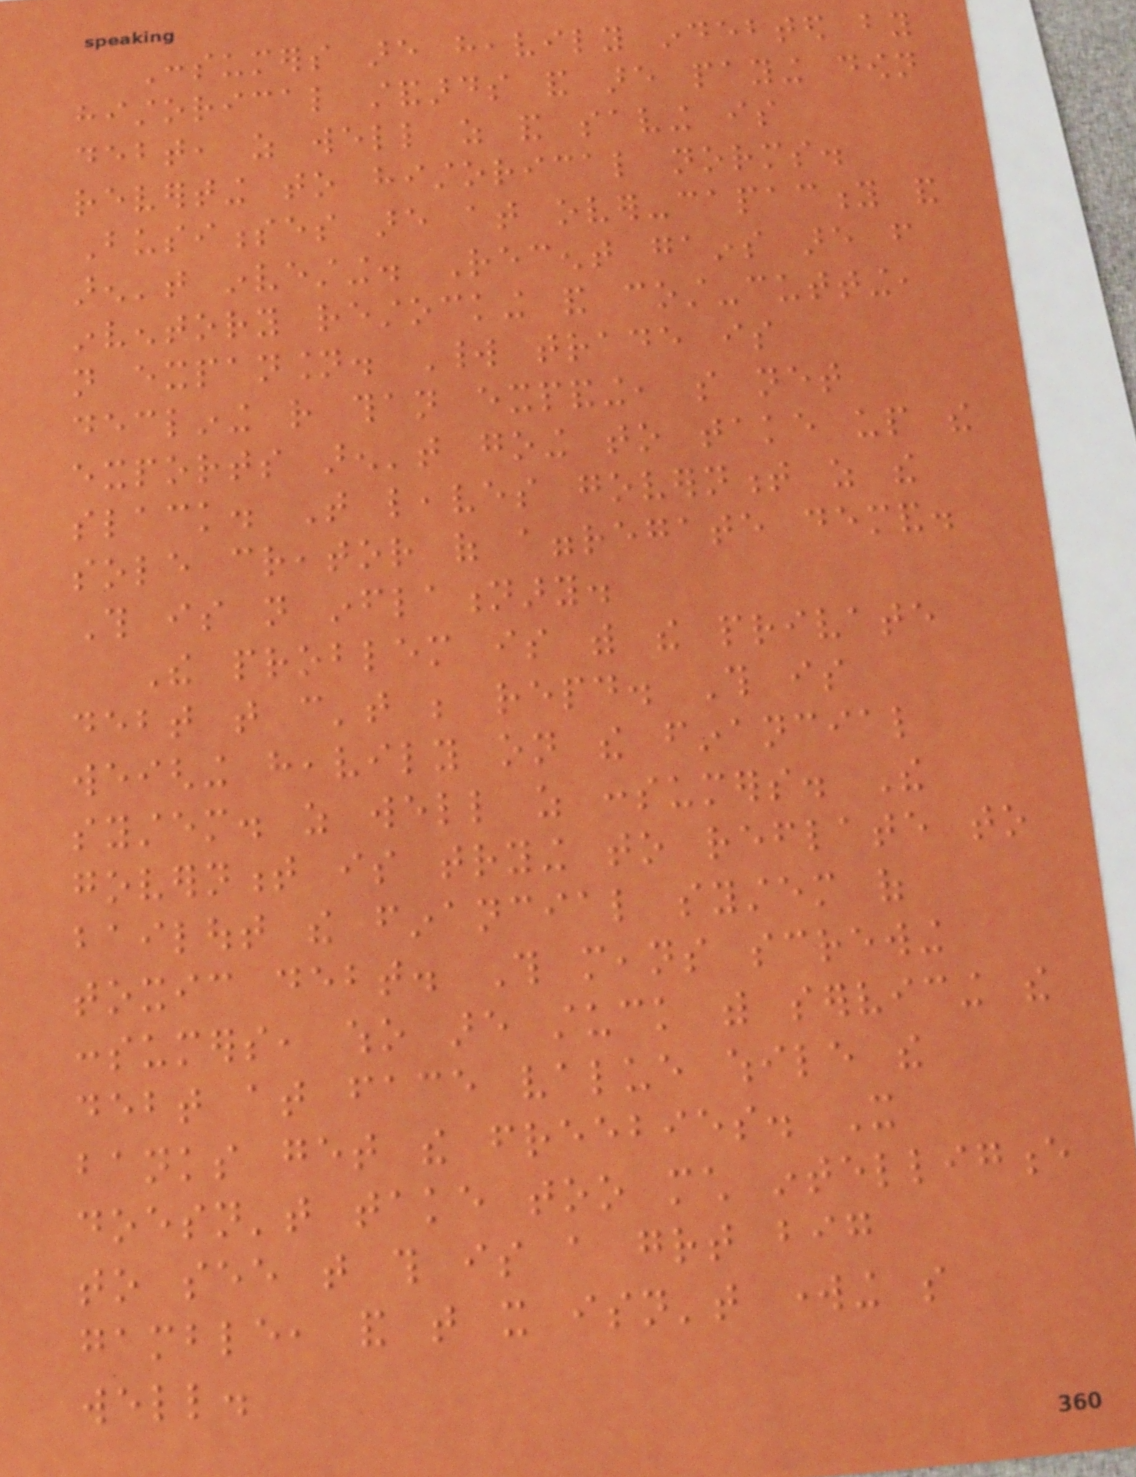Consumers are heavily indebted by
historical standards and are paying down
debt, as well as and saving is
reverting to historical norms.
Businesses are at over-capacity and
aren't investing. Recent gains are from
inventory restocking and cost-cutting,
not expansion. World trade is
declining rather than expanding, so net
exports aren't going to take up the
slack. That leaves government as the
sole creator of aggregate demand.
This is not inflationary.
The problem is with the private
debt that can't be repaid. This is
weighing heavily on the financial
system. as well as consumers. The
government is trying to reflate to
bailout the financial system of
toxic debt. This means screwing
consumers, who are stuck with servicing the
debt at face value while the
banks get the freebies. It
doesn't take too much intelligence
to see that this is a great big
gamble, and that it isn't working so
well.
